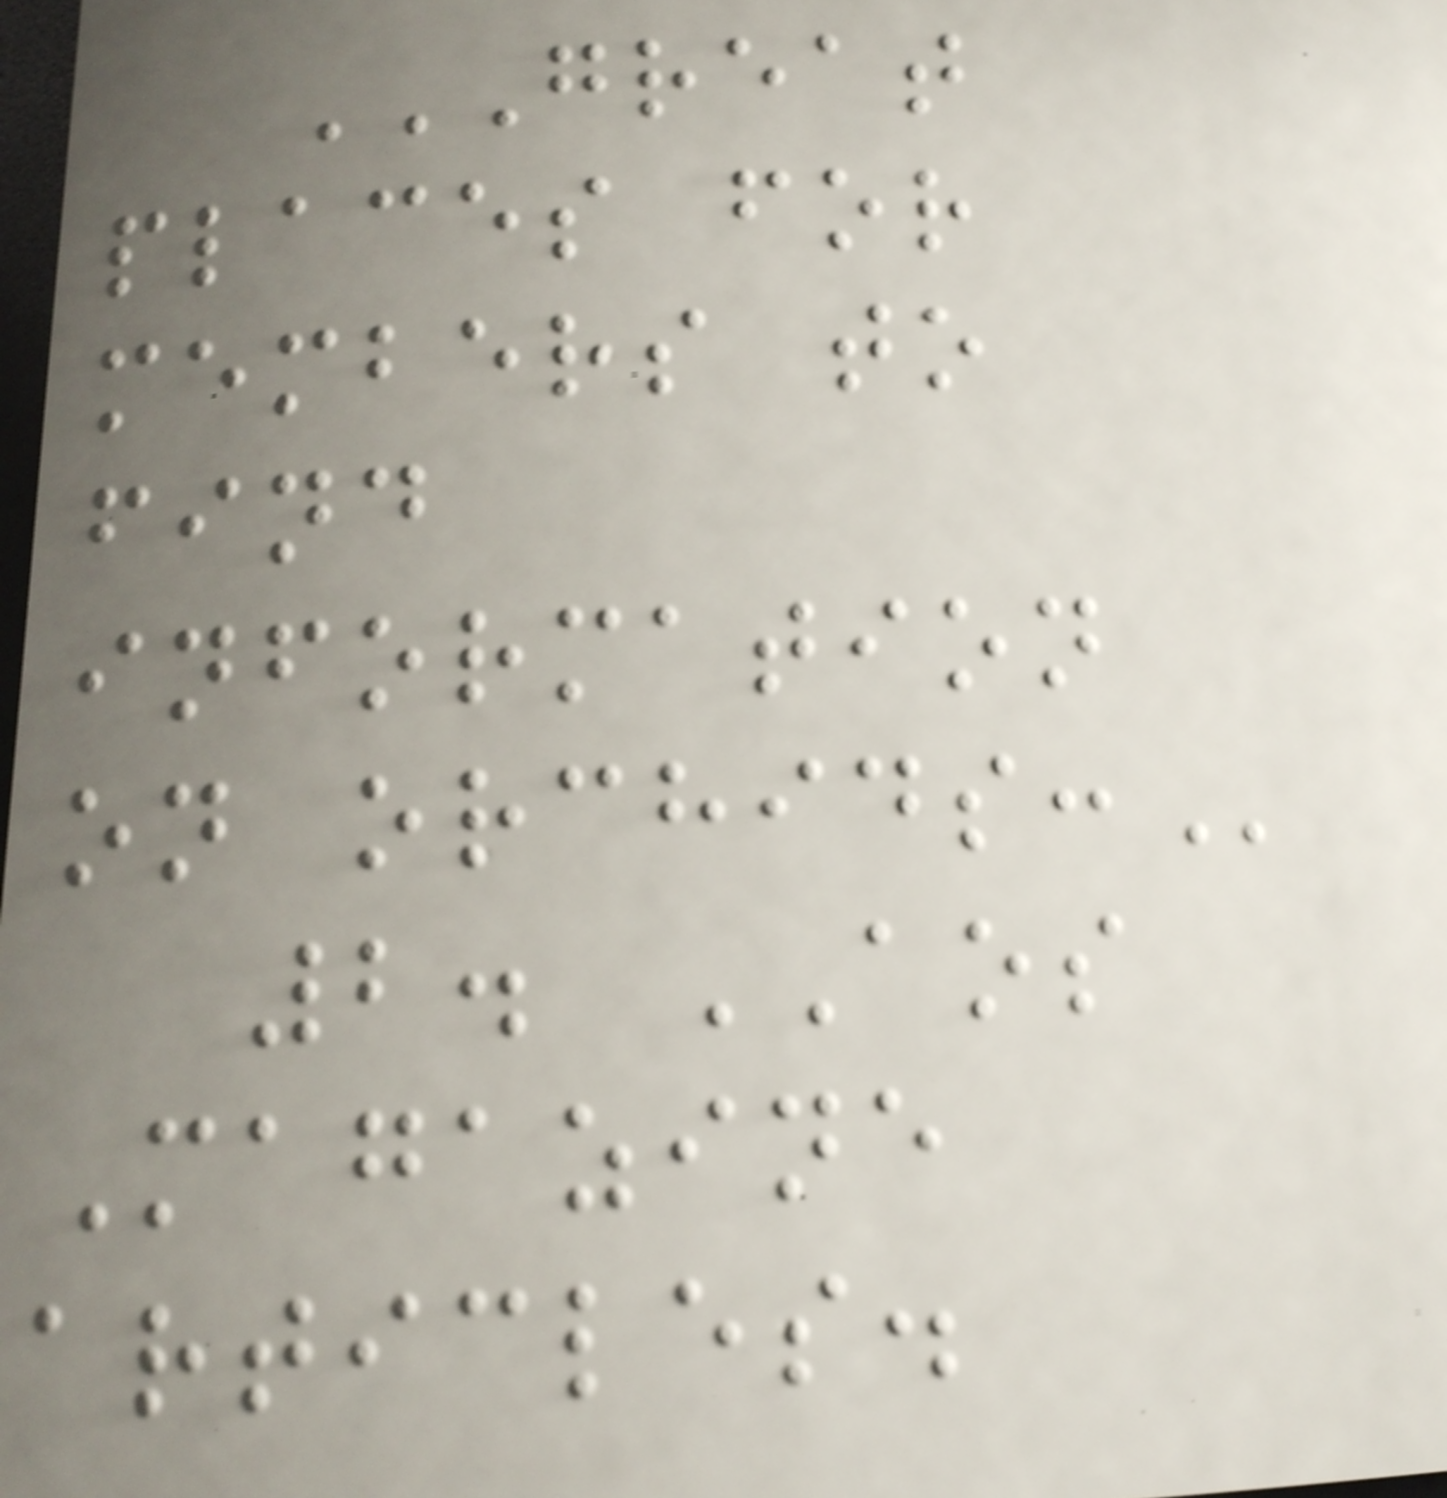GREAT
PLACES FOR
MEMBERS TO
FIND
INFORMATION
ON ORCHIDS:
2. AOS
Magazine
articles.
